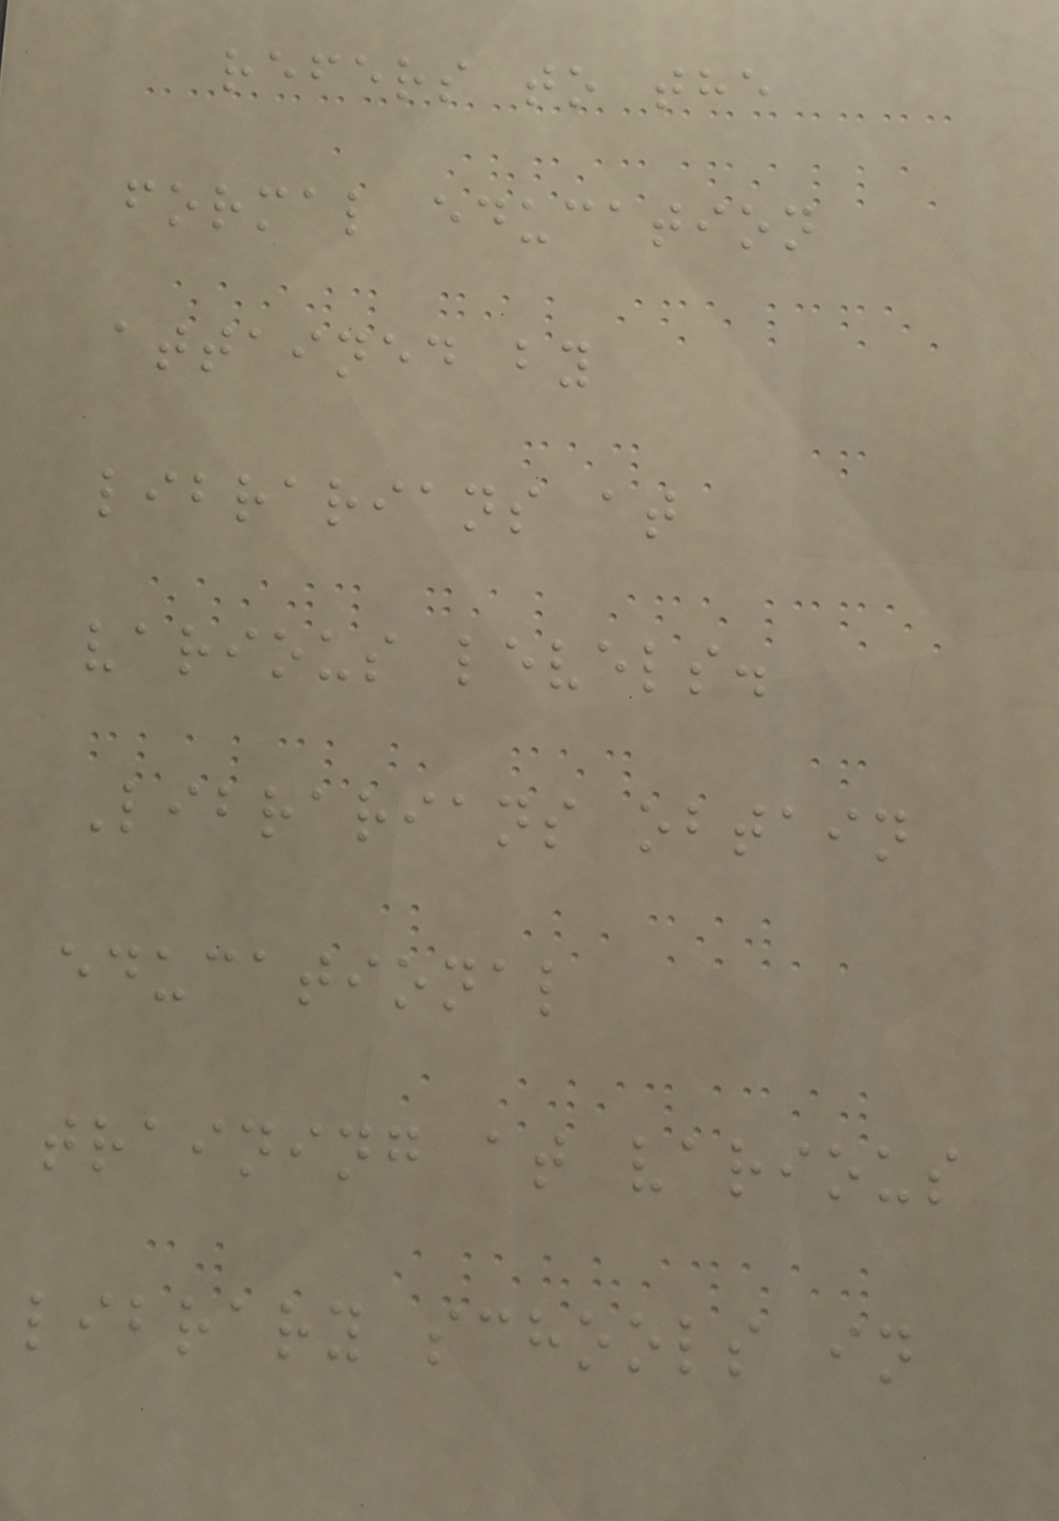refers to the
formal education
attained by
librarians at
various levels.
Librarians obtain
educational
training at various
library schools in
